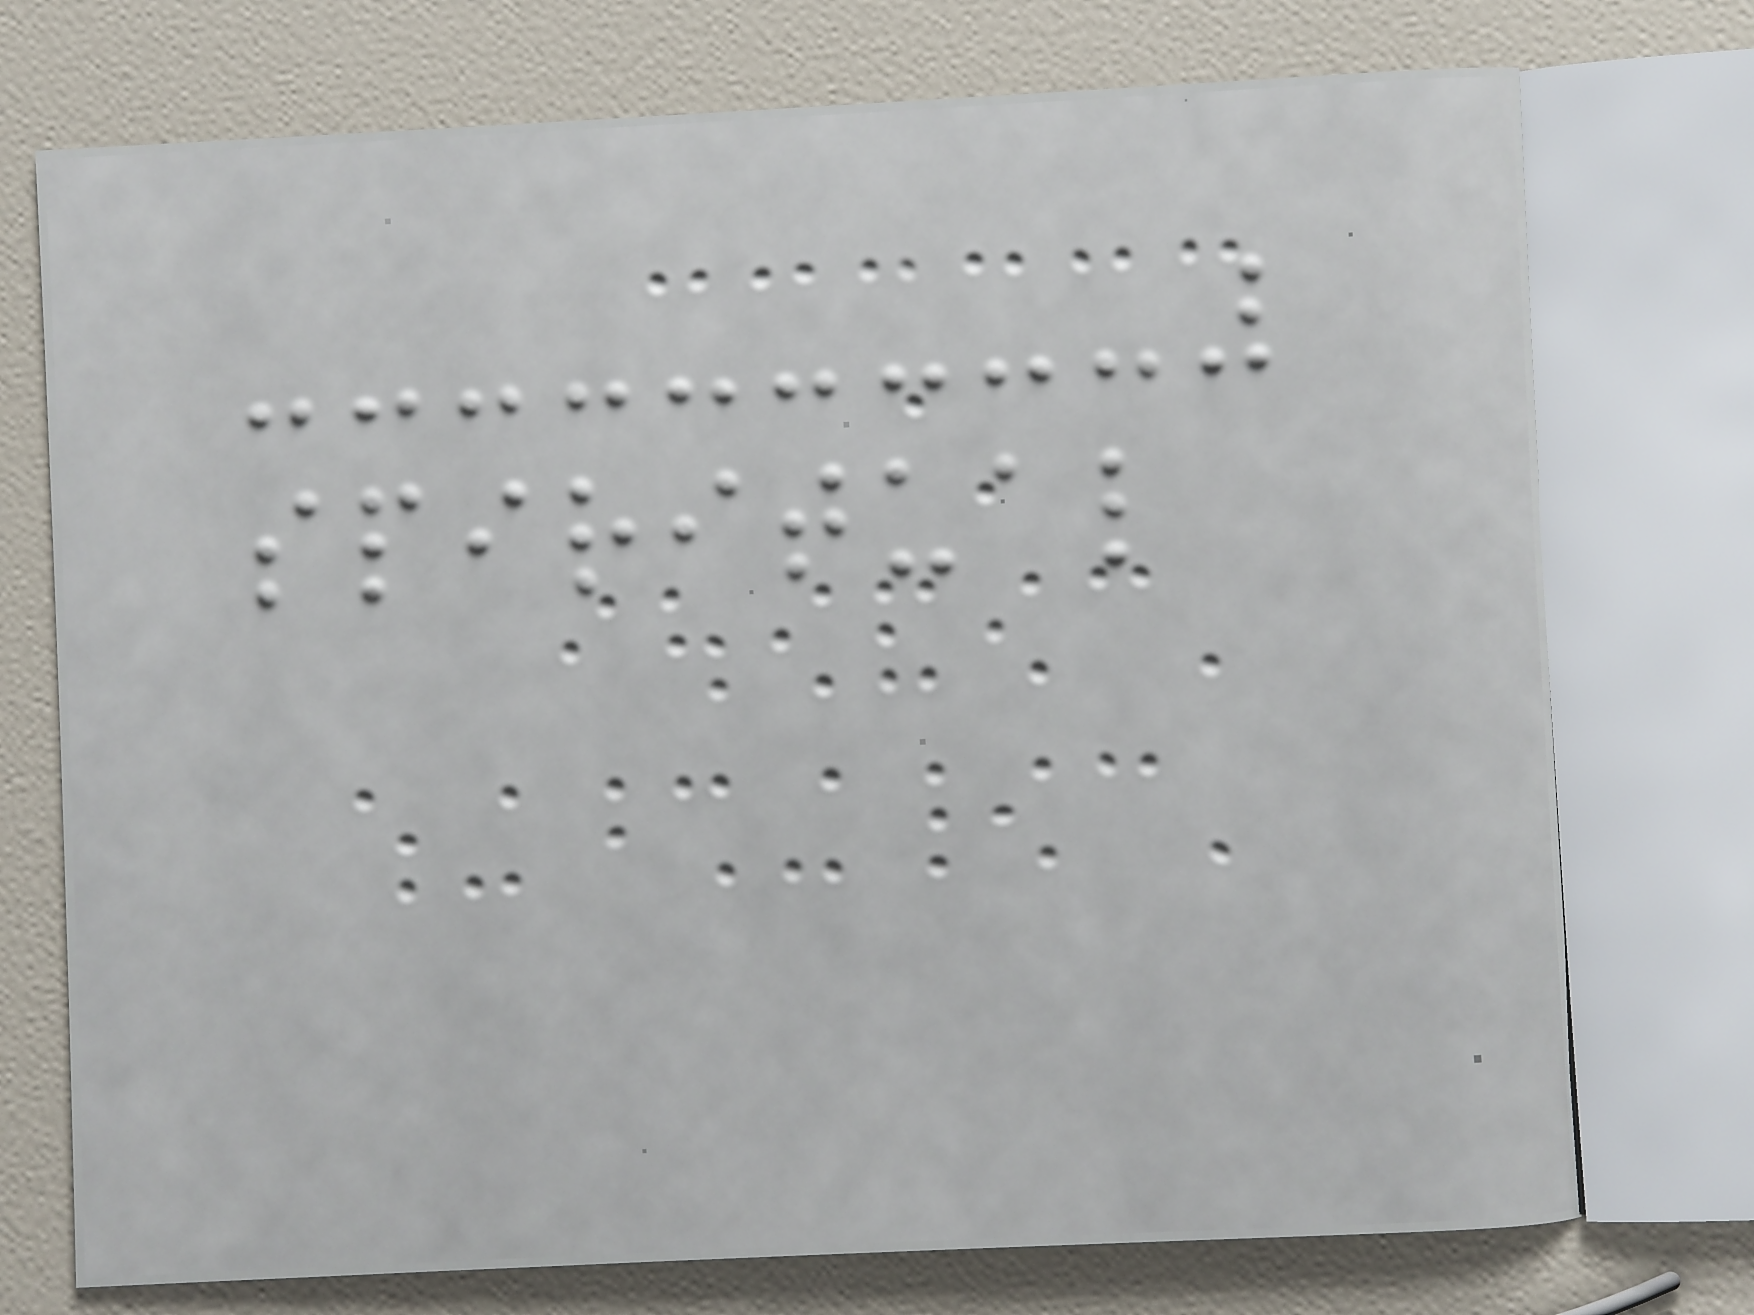spiritual
